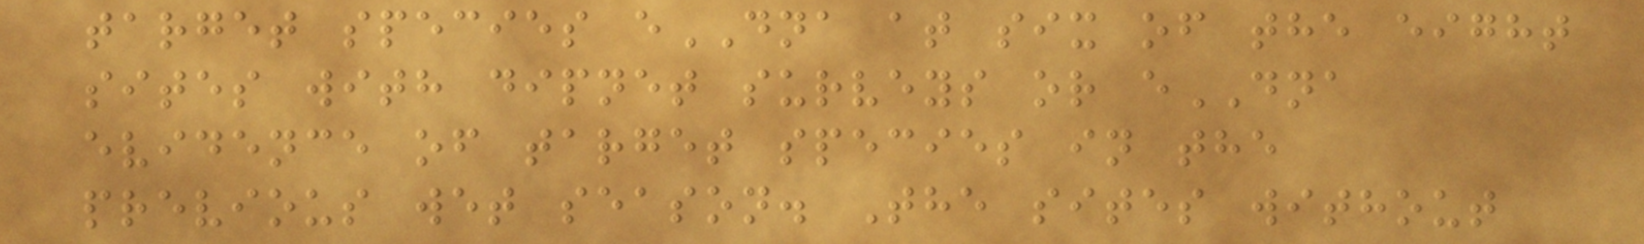target species eDNA at six of the eight
sites with dipnet surveys or eDNA
evidence of target species in the
previous wet season. The sites without
